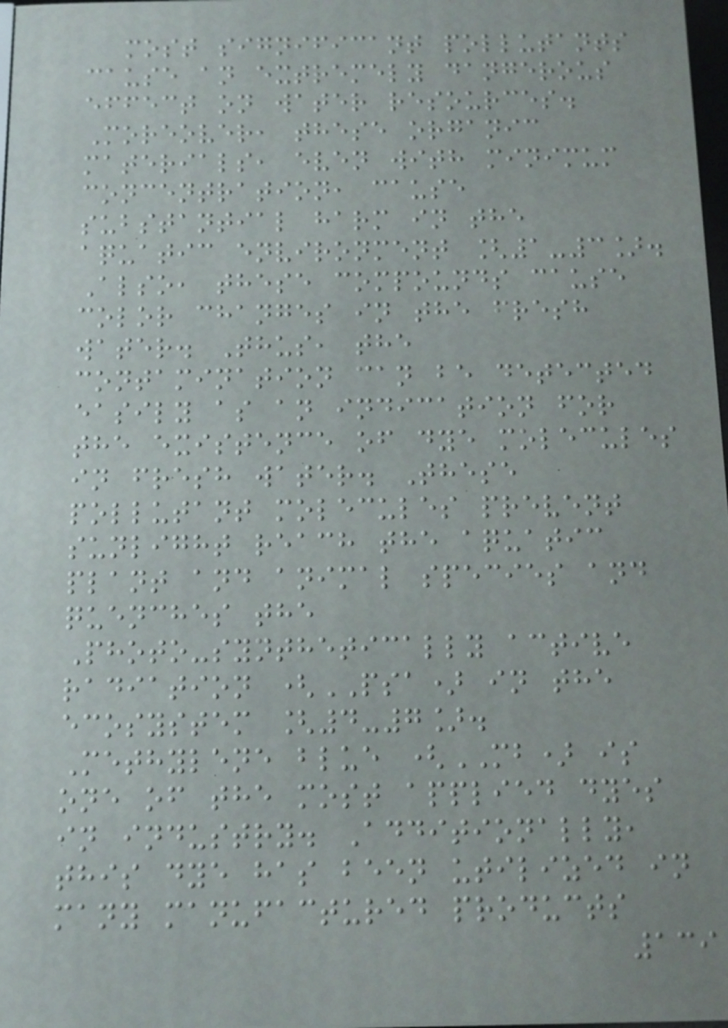most significant pollutants
cause an extremely dangerous
effect on water resources.
Moreover, these organic
materials, even with minimum
concentration, cause
substantial harm in the
aquatic environment [1-3].
Also, these compounds cause
color changes in the fresh
water. Thus, the
contamination can be detected
easily as an indication for
the existence of dye molecules
in fresh water. These
pollutant molecules prevent
sunlight reach the aquatic
plant and animal species and
quenches the
Photo-synthetically active
radiation (PSA) in the
ecosystem [4-7].
Methylene blue (MB) is
one of the most applied dyes
in industry. Additionally,
this dye has been utilized in
many manufactured products
139
